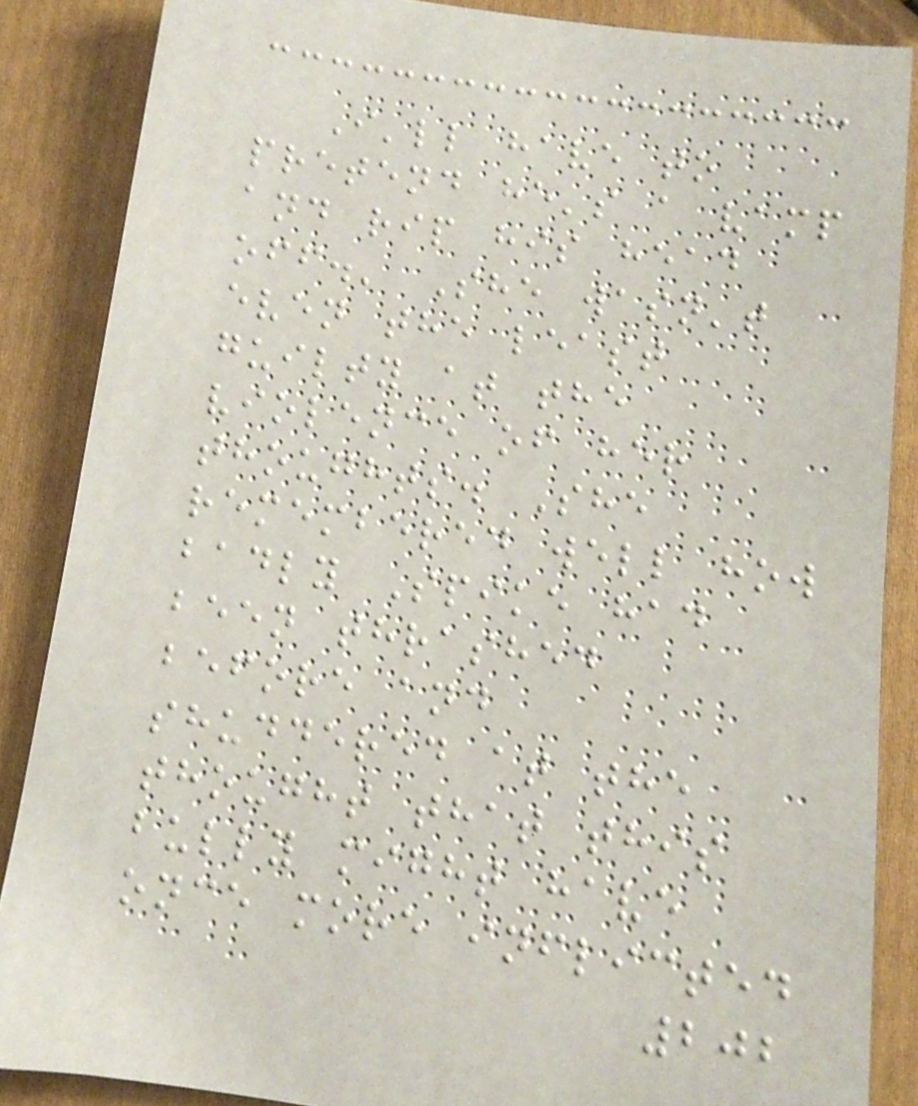I'll have to
pretend he's a vamp
and rip his head
off.' She wasn't
even the least
guilty at the
violence of her
thoughts. She
remembered well how
badly Spike had
been thrashed
before and
shuddered at the
thought that this
bully might have
once more inflicted
202
